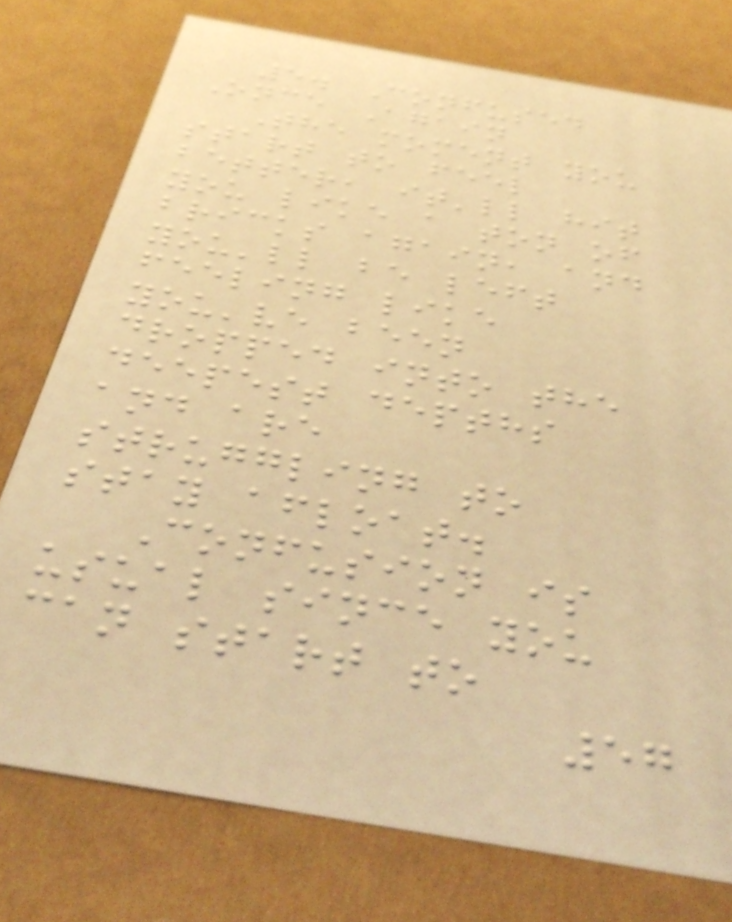5. Confused
Once Again
The moment you
start to feel
better, it'll hit
you like a ton of
bricks again, and
you'll be left
feeling like
you've been
dropped into the
deepest depths
and are
struggling to
stay afloat.
Confusion is
usual since you
can start to
57
